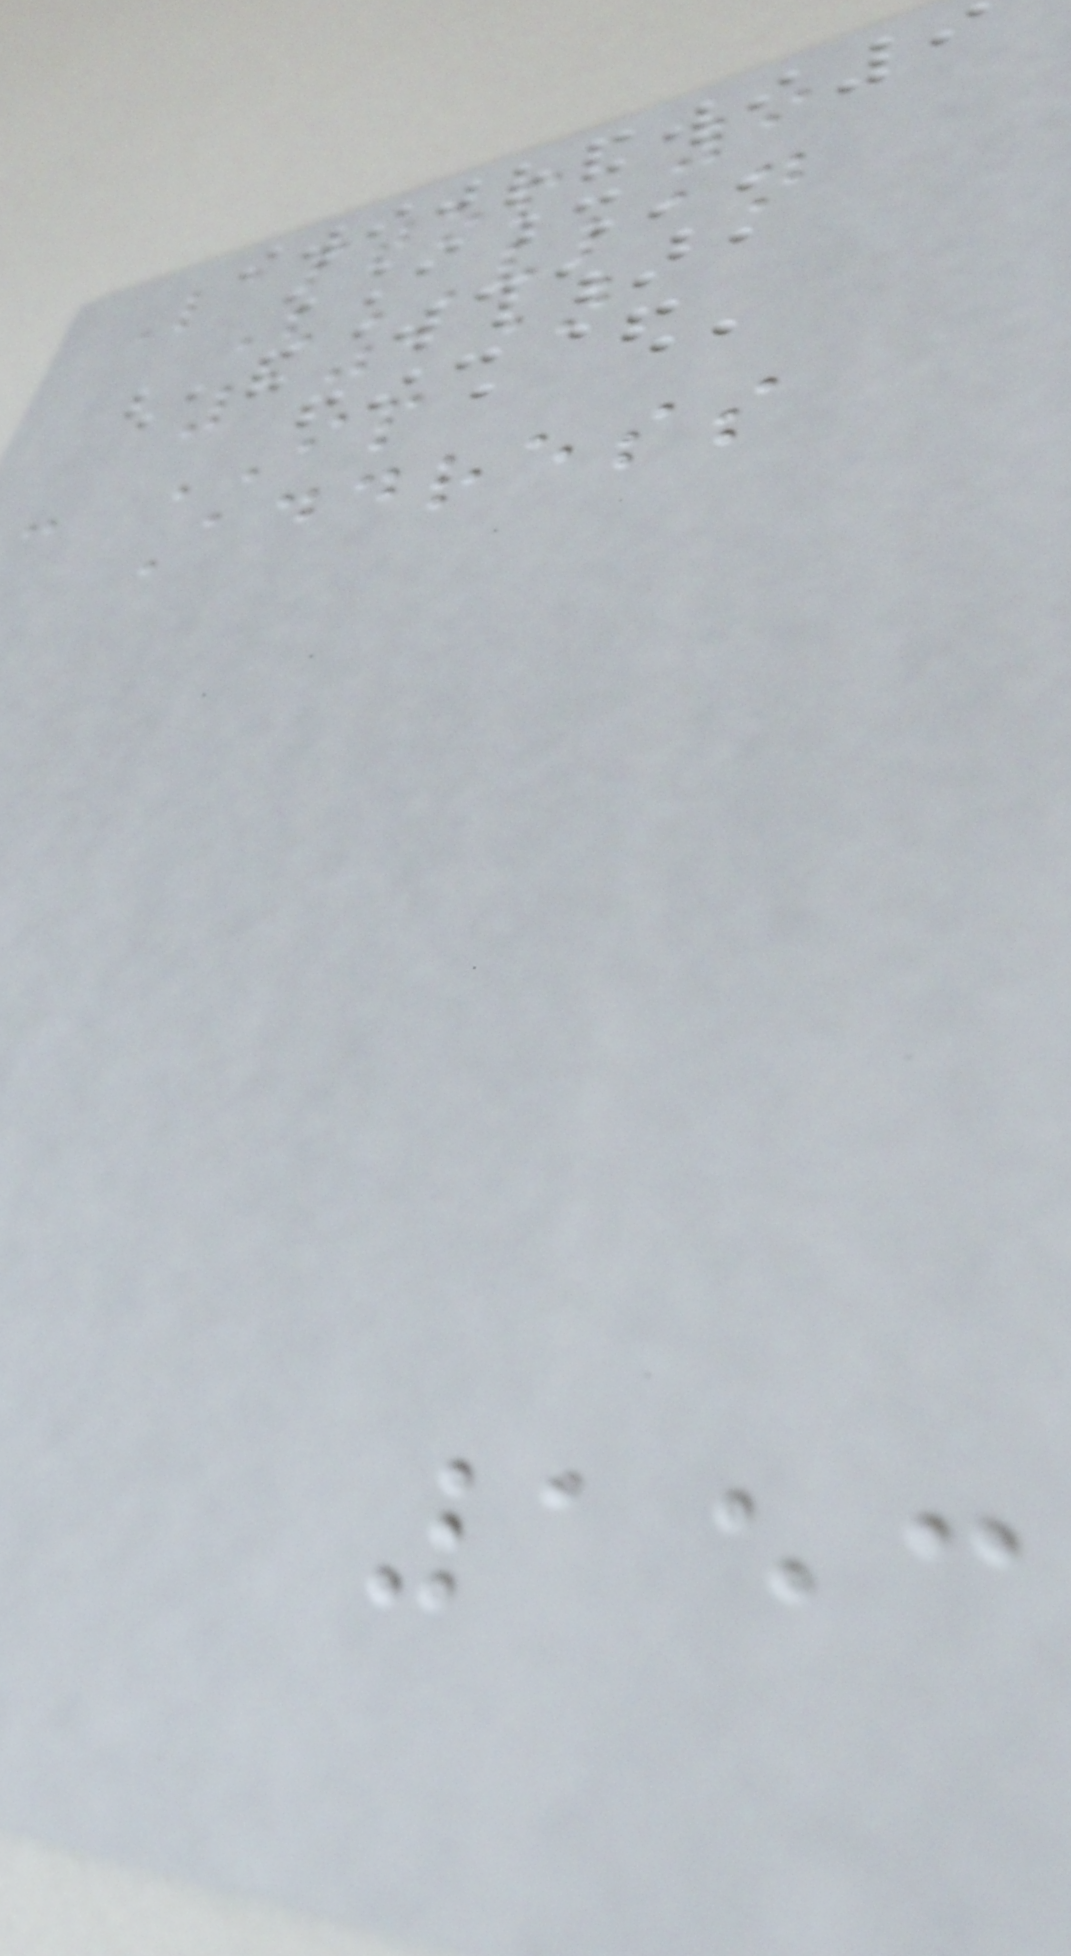Laptop 9
(VLAN
101)
- IP
Address
153
